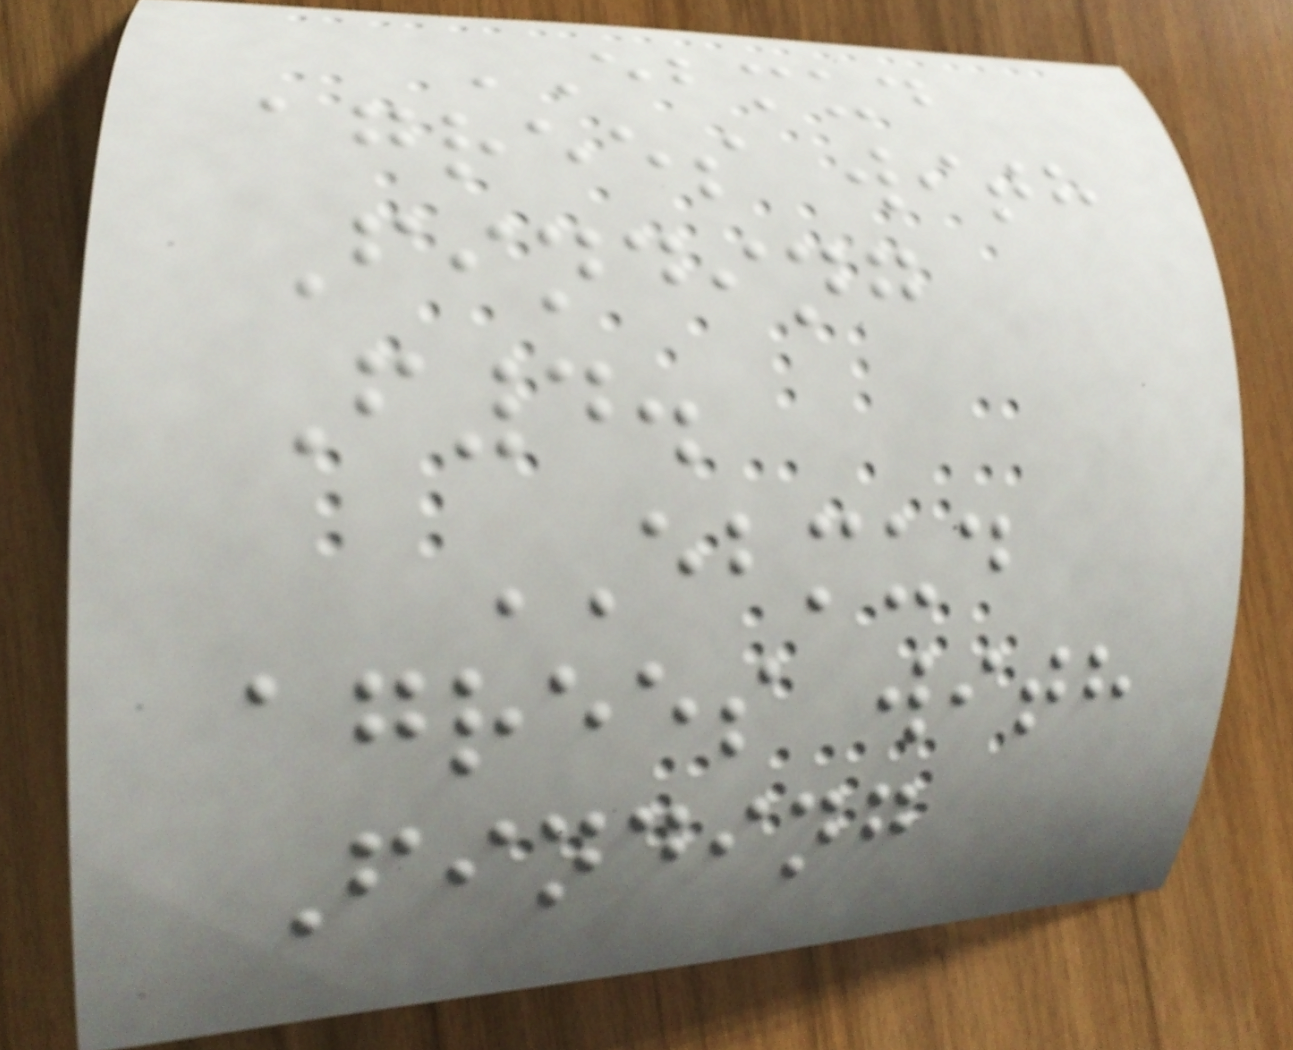EBMUD
agrees with
Finding
F4.
EBMUD
agrees with
Finding
